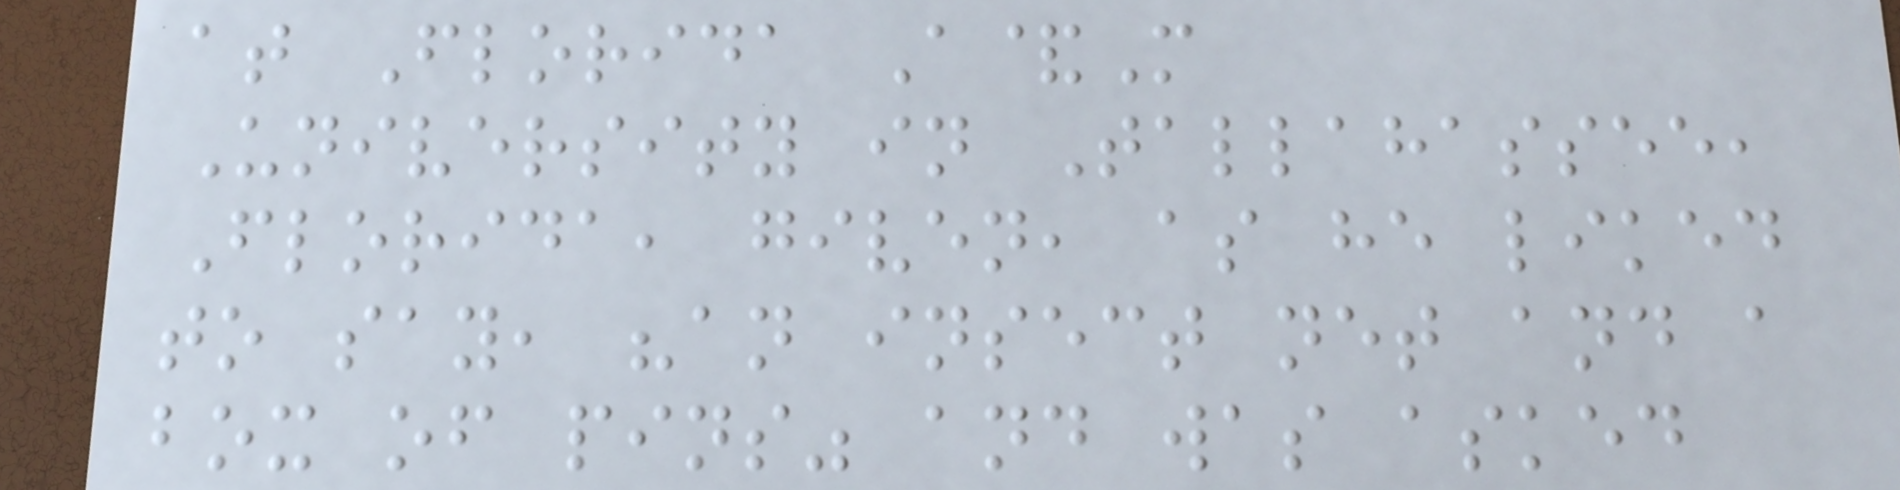at Florida A&M
University in Tallahassee,
Florida, given, as he liked
to say, "an insect net and a
box of pins" and was asked
